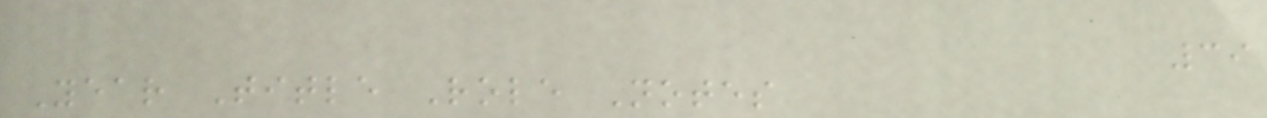39
Year Title Role Notes
